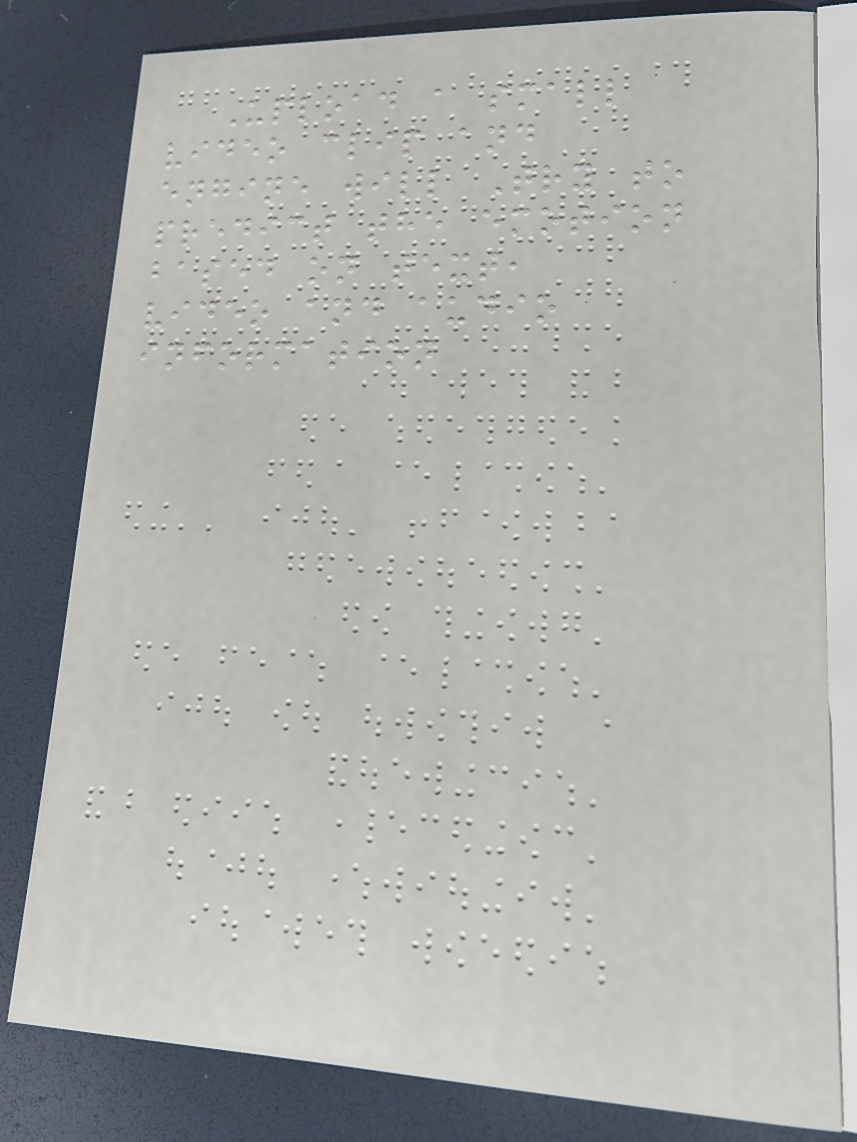Upload a small
video clip and
engine will Try to
predict the emotion
based on text,
video and audio
information
